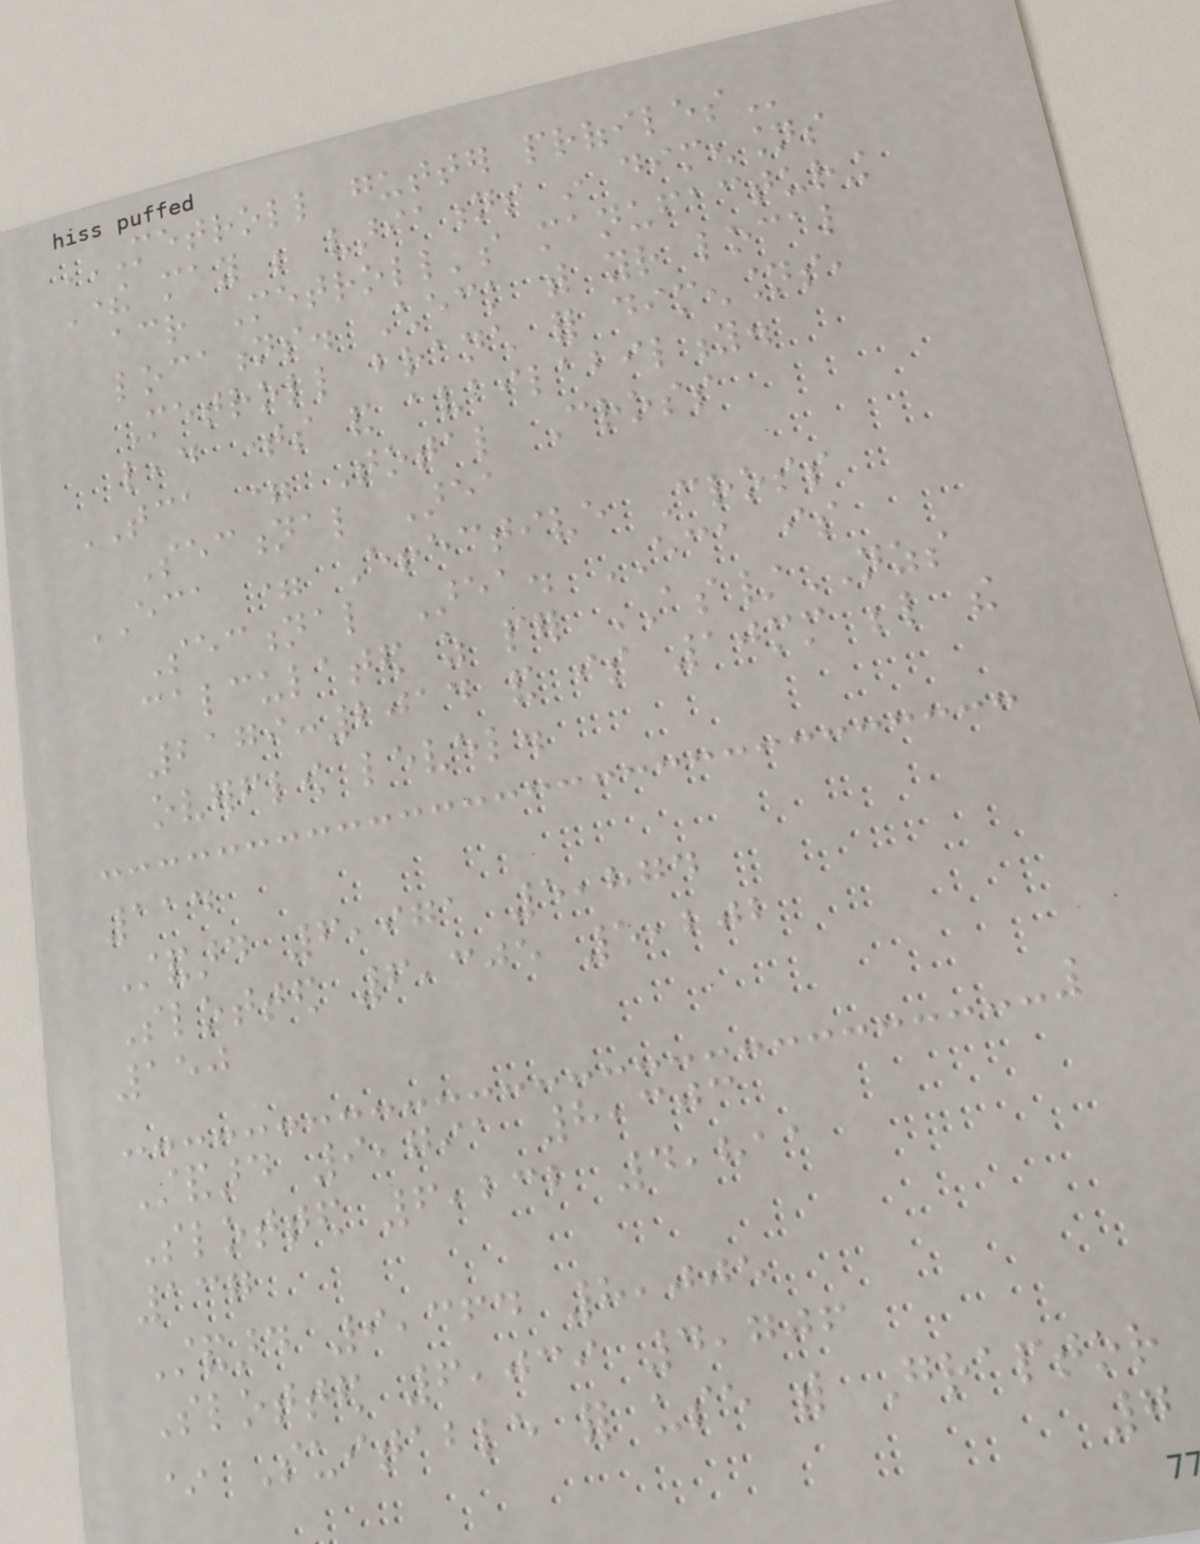METROLL GUTTER PROFILES
There may be variations in dimensions
across Metroll's manufacturing
locations. Check with your local
Metroll branch for dimensions,
lead times and availability.
TCA = Total Cross
Sectional Area
ECA = Effective Cross
Sectional Area. ECA is
calculated as per AS/NZS
2179:2014 and is 10mm below the
overflow level.
114
Standard 6,971 5,874
Slotted 6,305 5,202
150
Standard 9,791 8,303
Slotted 6,232 4,811
137
Standard 9,364 8,005
Slotted 6,039 4,706
* Suitable for use with Graptor
7
